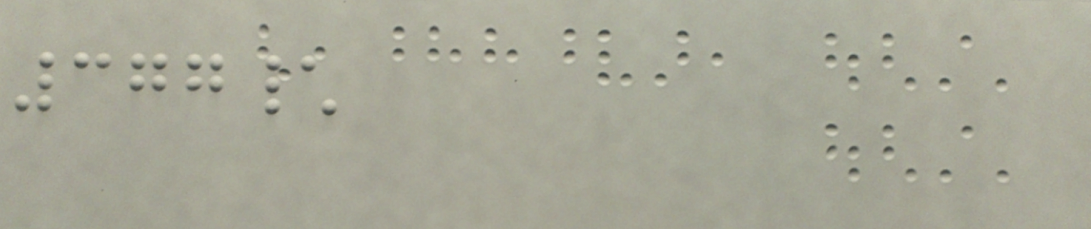377\
